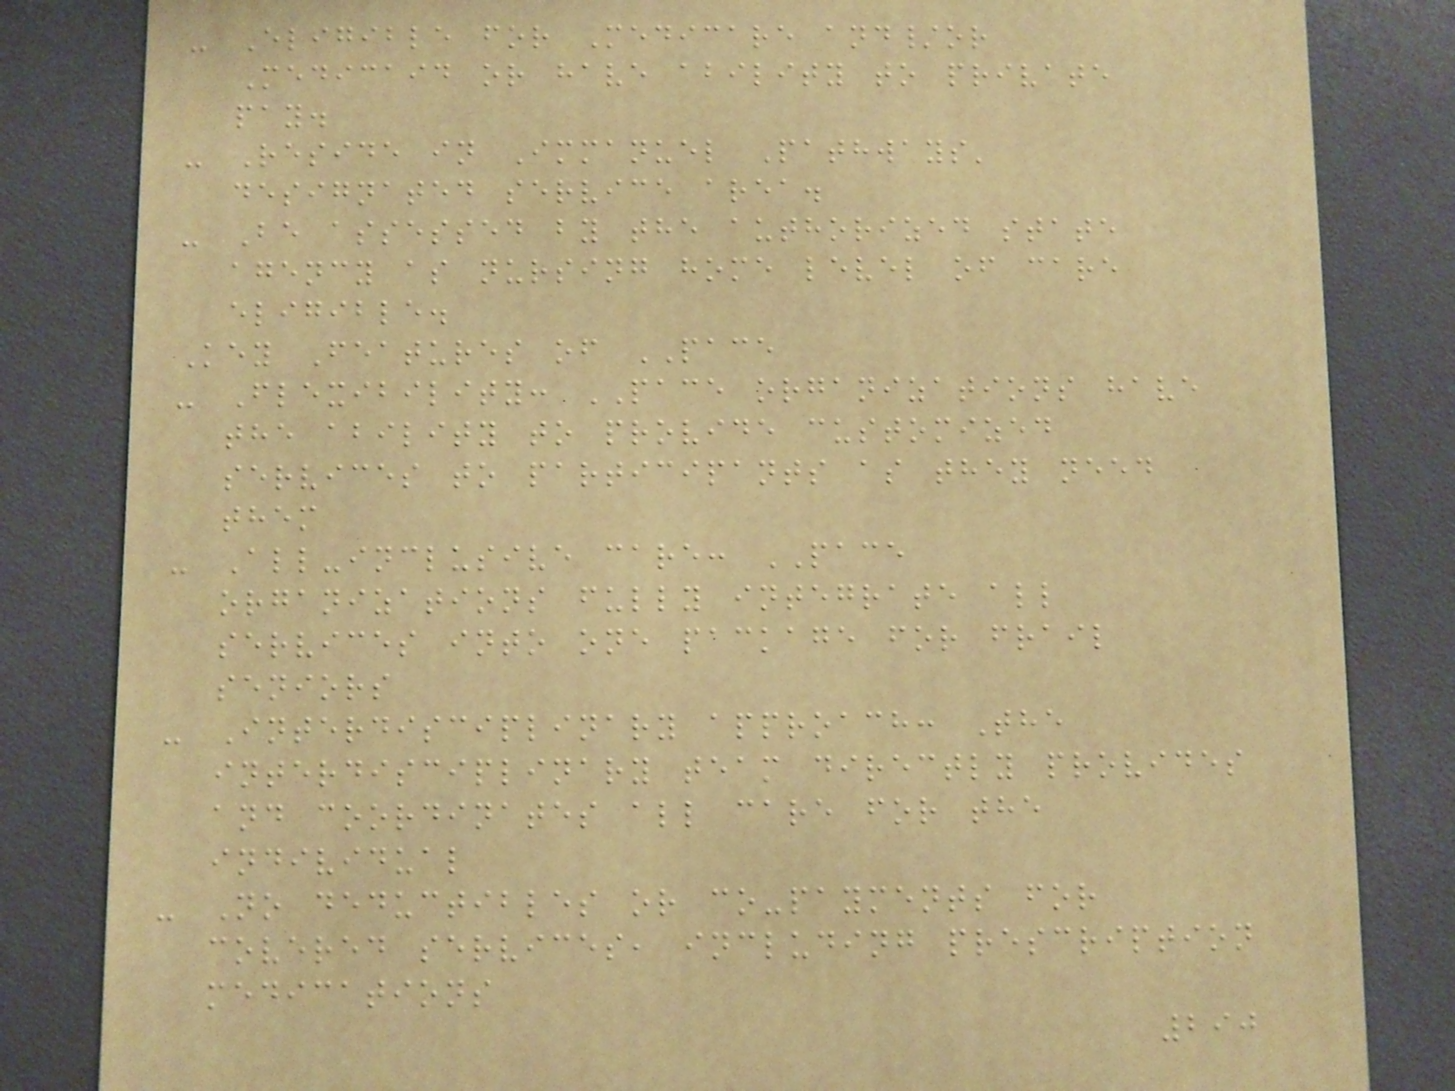- Eligible for Medicare and/or
Medicaid or have ability to private
pay.
- Reside in Immanuel Pathways'
designated service area.
- Be assessed by the authorized state
agency as nursing home level of care
eligible.
Key Features of PACE
- Flexibility: PACE organizations have
the ability to provide customized
services to participants as they need
them
- All-inclusive care: PACE
organizations fully integrate all
services into one package for frail
seniors
- Interdisciplinary approach: The
interdisciplinary team directly provides
and coordinates all care for the
individual
- No deductibles or co-payments for
covered services, including prescription
medications
290
